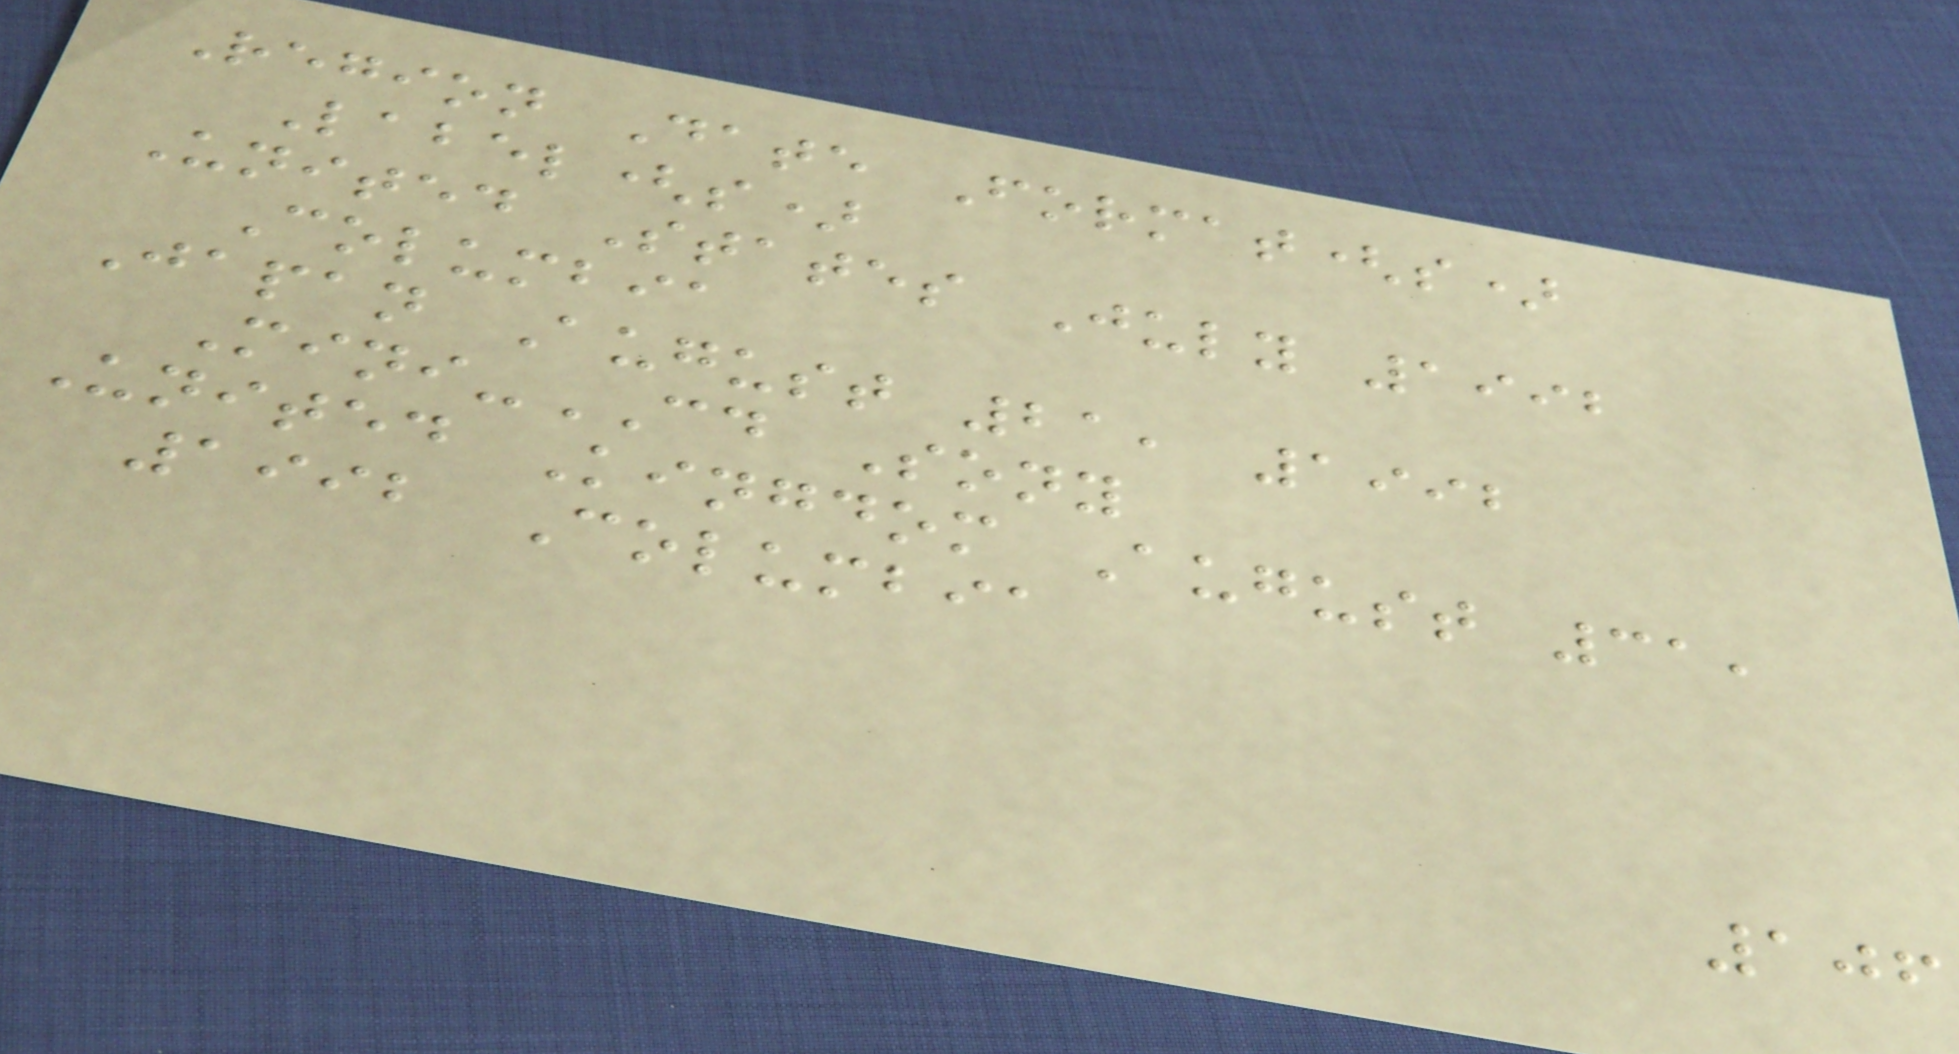Region Date Format(s)
Label(s)
United States July 1992
Columbia
Japan August 21, 1992
Mini-CD Sony
United Kingdom August 31,
1992 Columbia
106
